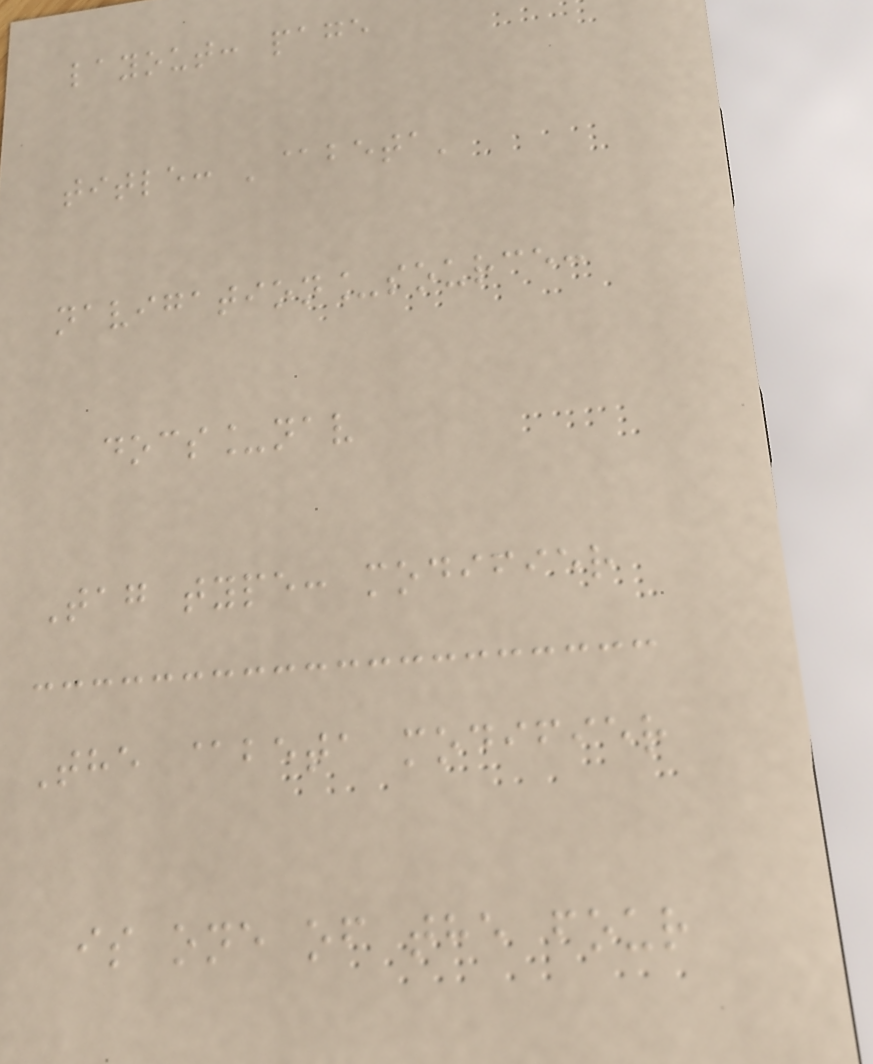layout: page
title: '@beta'
navigation_source:
docs_nav
Tag type: modifier
The @beta modifier
is one of the four
